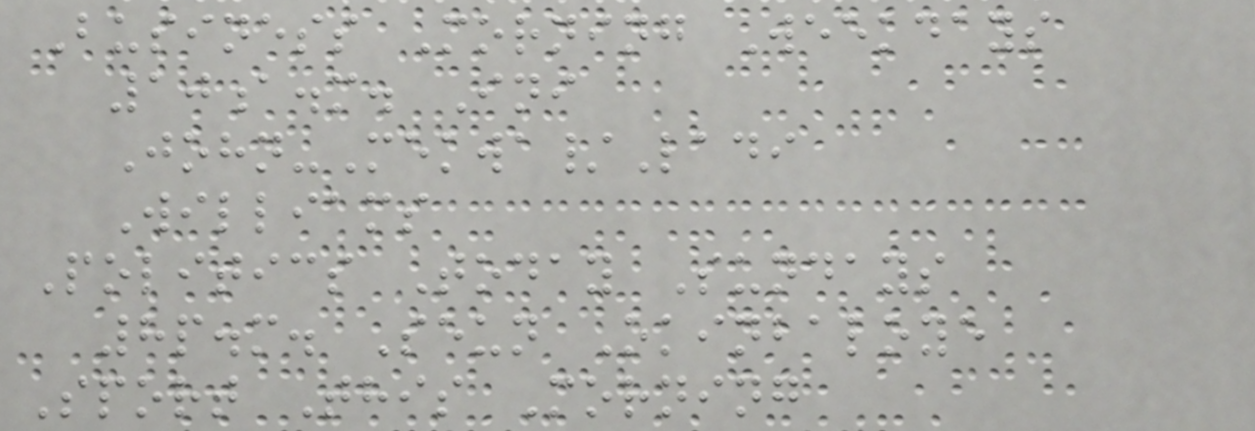Business Morning Weekdays
10a.m. Ini
John-Mekwa/Ladi
Williams
Politics Today Sundays
8p.m. Seun Okinbaloye
Sport This Morning
